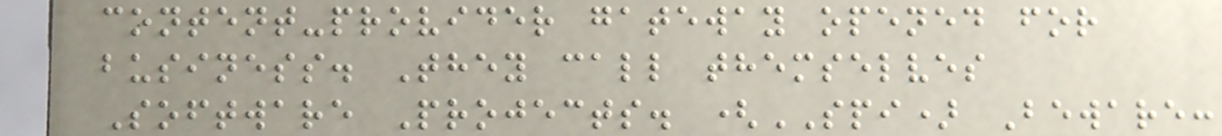content-provider gateway opened for
business. They call themselves
Software Projects. (SPI) Beware:
